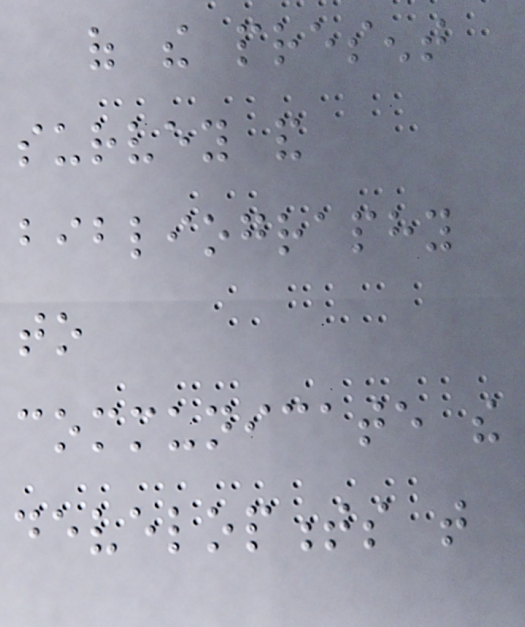of the present
survey and
bibliography
to
communicate the
developments that
